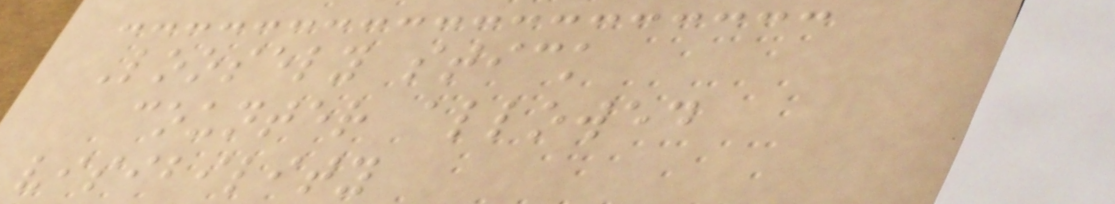Loosely stick
counter allowed
visibility
